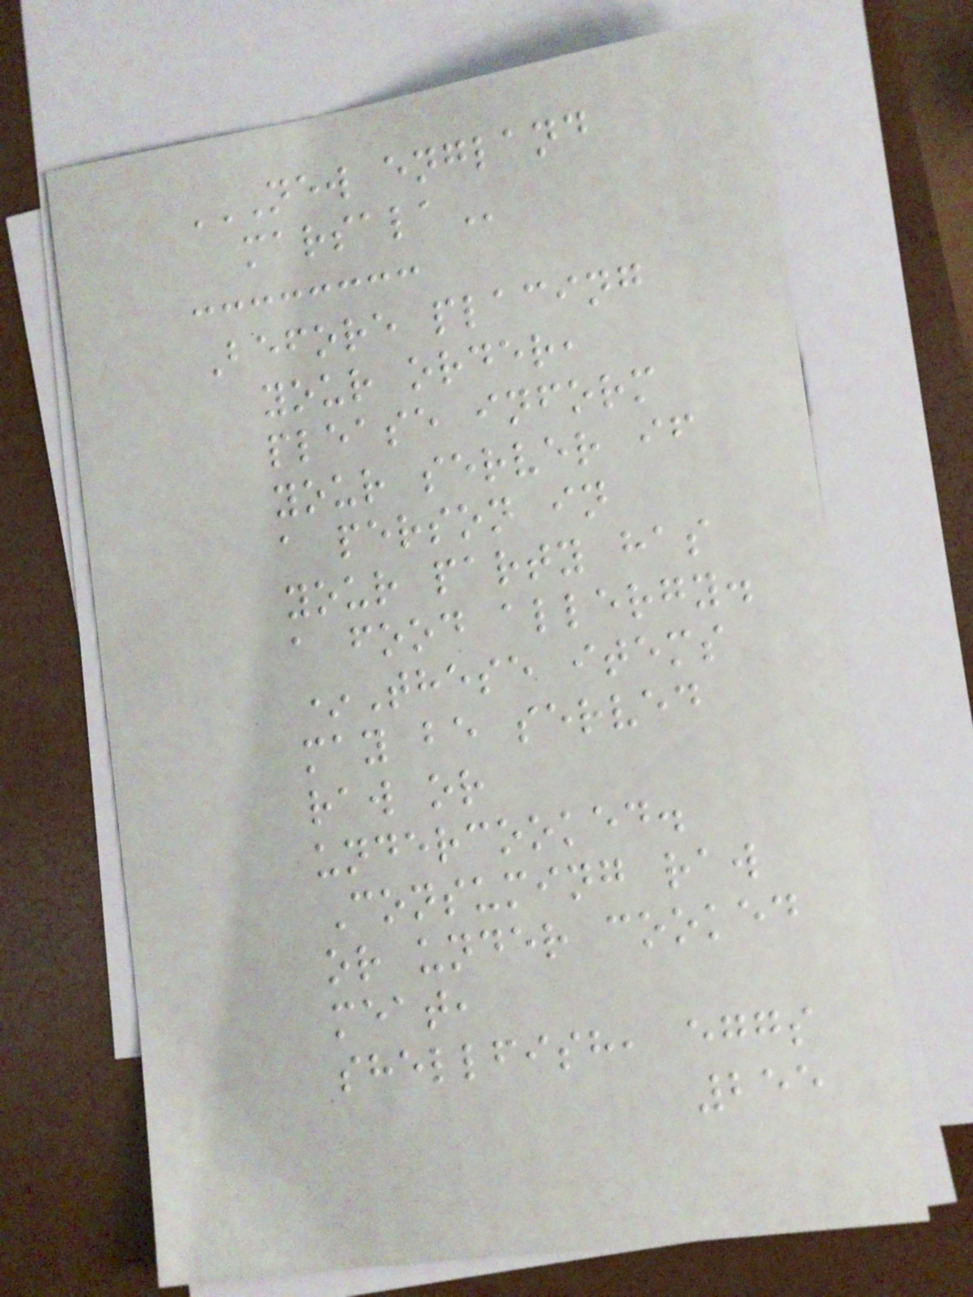NEW ENGLAND
MARSALA
Before placing
your order,
please inform
your server if
a person in
your party has
a food allergy.
*These items
may be served
raw or
undercooked.
Consuming raw
or under cooked
meat,
shellfish, eggs
255
